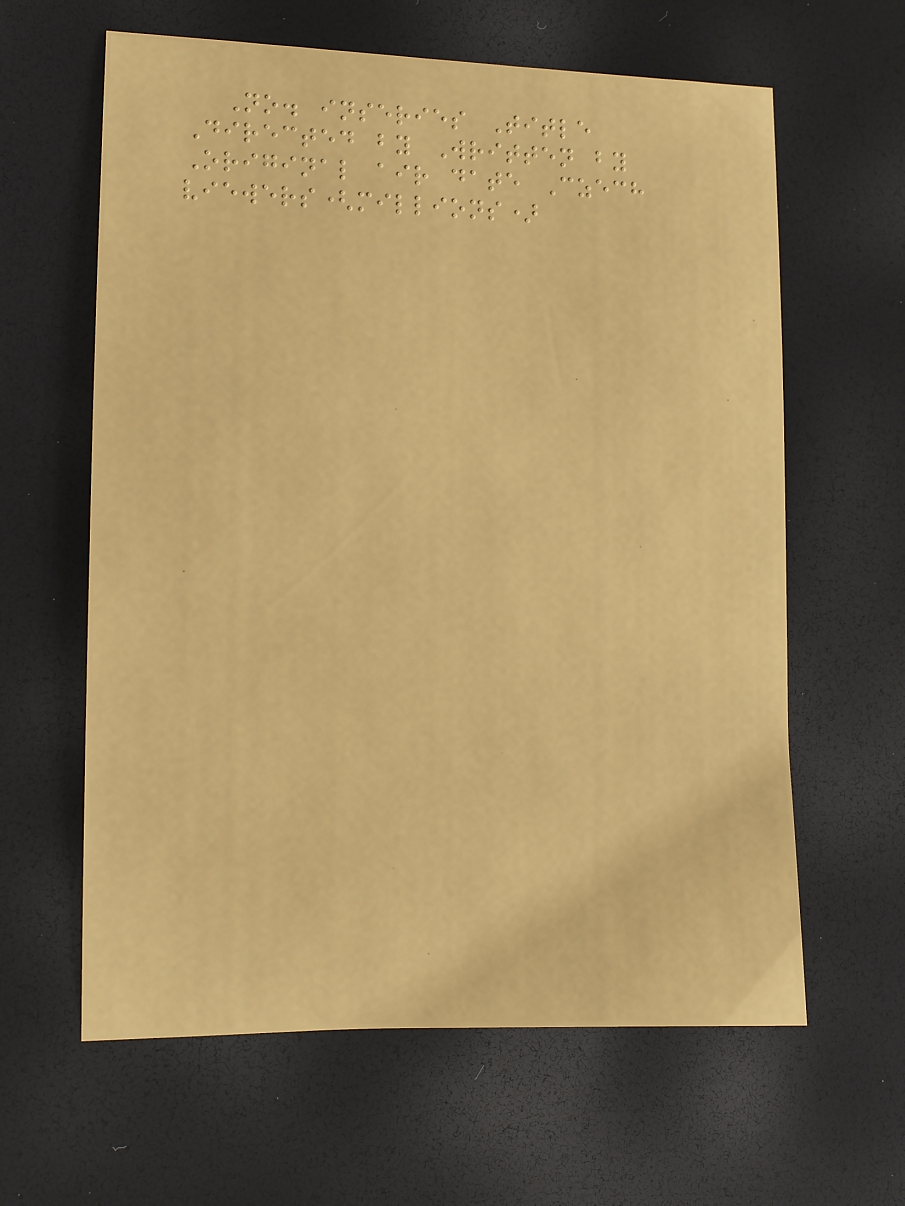No. inseries Title
Directed by Written by
Original air date Czech
viewers(millions)
